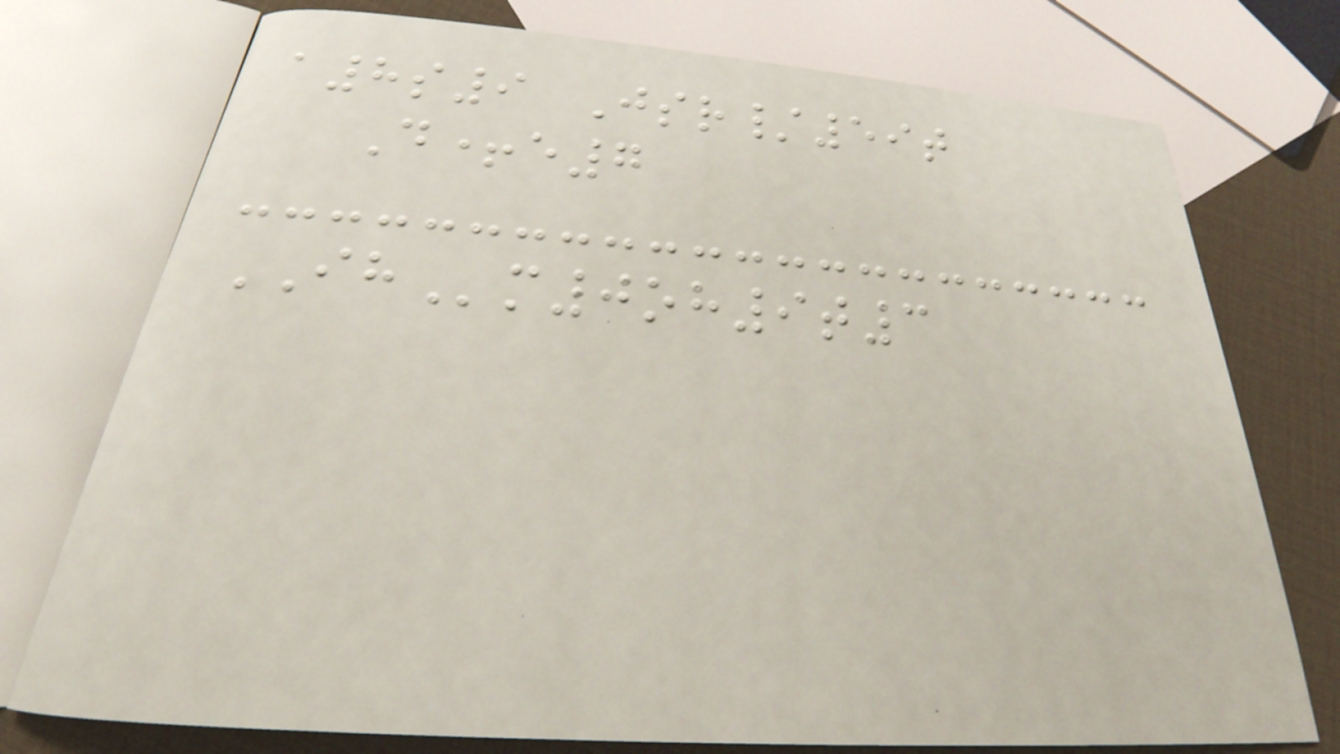a8s9 Jsr/59t
D+e7
IHm0oh9t3
